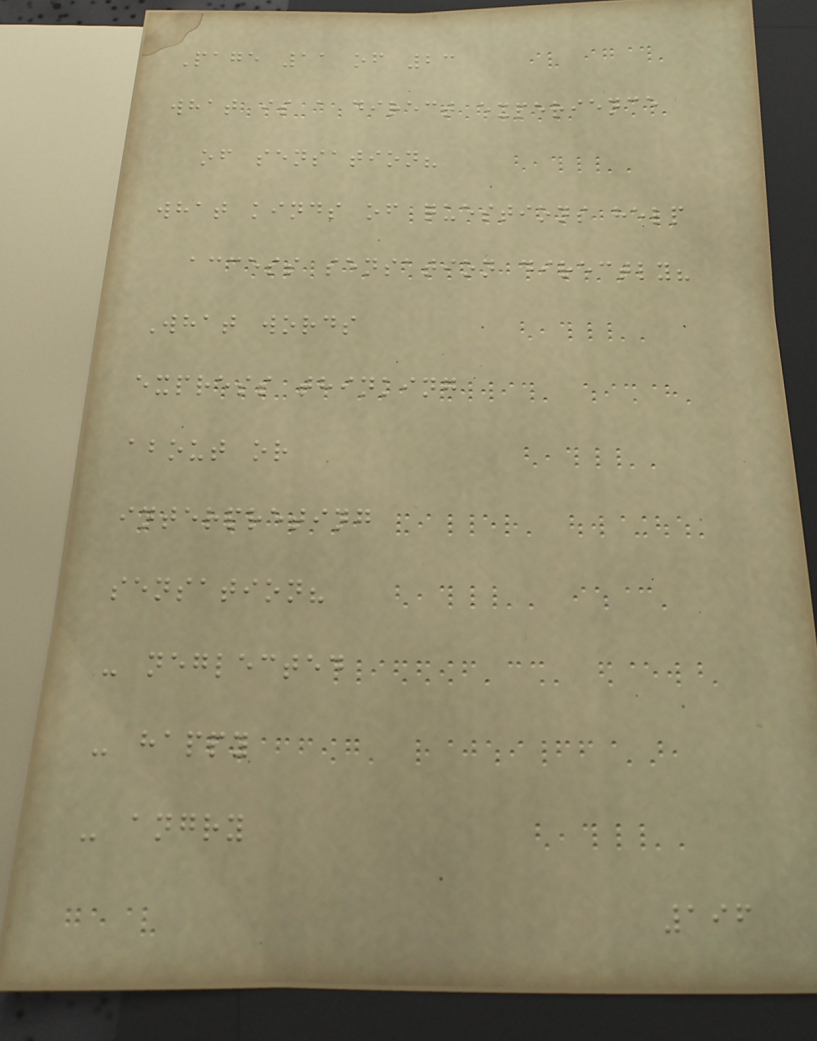Page 11 of 23
what is a direct experience
of sensation?
what kinds of questions help
access sensation directly?
What words
express thinking
about or
interpreting
sensation?
- neglected
- happy
- angry
196
